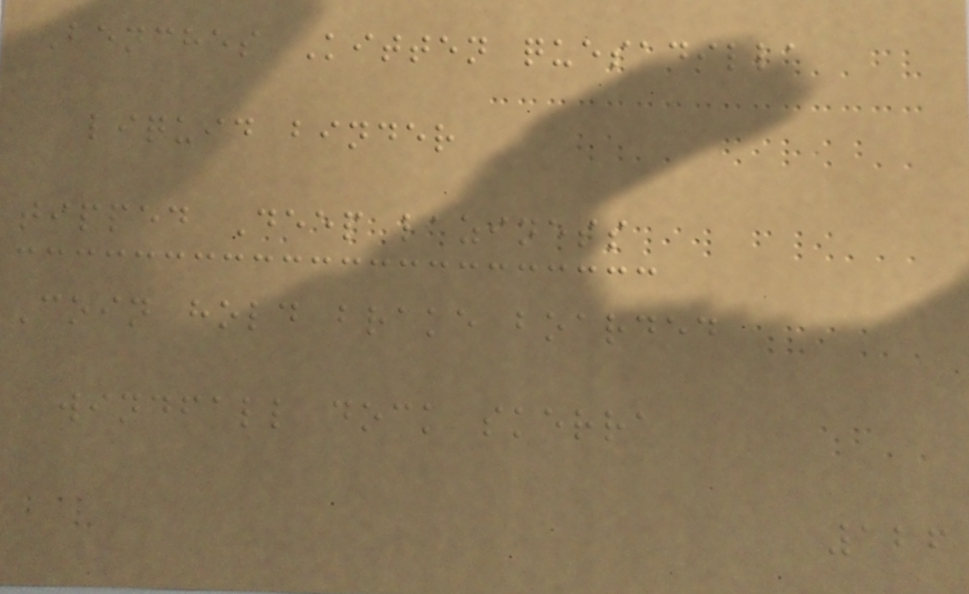Benches Kitten quesadilla
liquid binder
tipped Deep laziness
Coin hold brake boarded
windfall dock skerra
126
